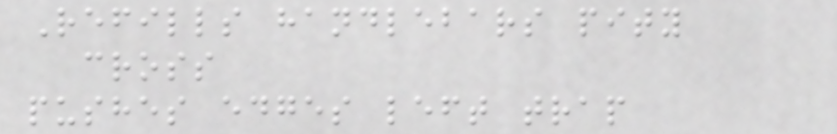Refills handlebars pity
cross
pushes edges left trap
